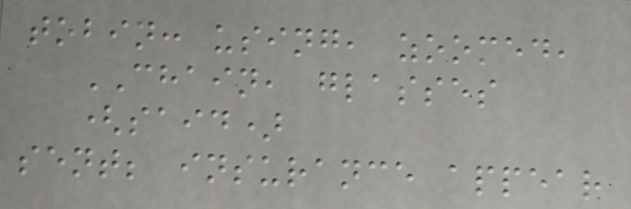tobin: using, zoomed,
CHAIN, glasses
(said)
sent; insurance appear
